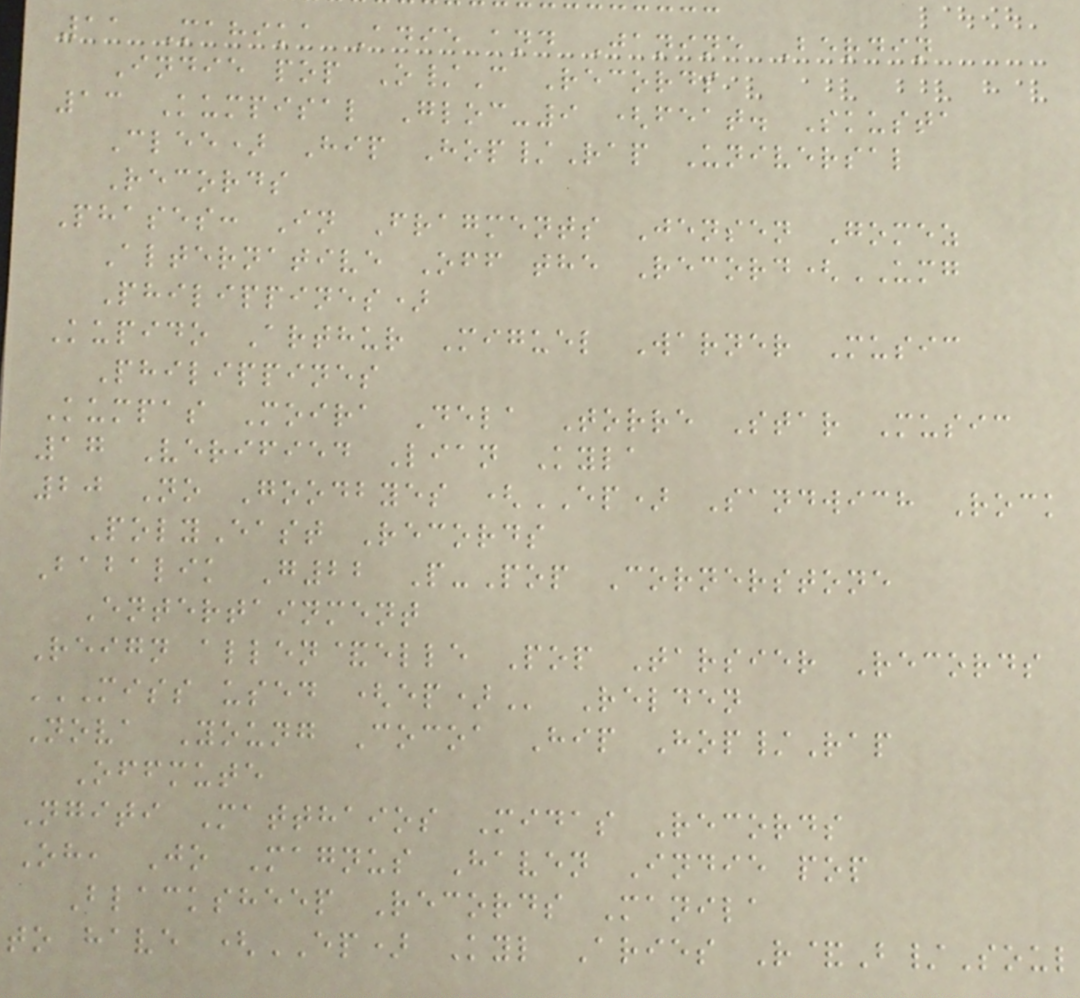11 Mahika Adie and Janine Berdin
Indie pop O/C Records
13 Kumpisal Gloc-9 (feat. Skusta
Clee) Hip Hop/Rap Universal
Records
Phases: In Fragments Jensen Gomez
Alternative Off the Record(UMG
Philippines)
Kupido Arthur Miguel Warner Music
Philippines
Kumpas Moira Dela Torre Star Music
17 Verified Lian Kyla
20 No Goodbyes (EP) Sandwich Rock
PolyEast Records
Babalik G22 P-Pop Cornerstone
Entertainment
Reign allen&elle Pop Tarsier Records
MISS USED (EP) Relden
Nova Young Cocoa Hip Hop/Rap
Offmute
Ngiti Matthaios Midas Records
Oh, Jo Magnus Haven Indie pop
Blacksheep Records Manila
to have (EP) Kyl Aries R&B/Soul
